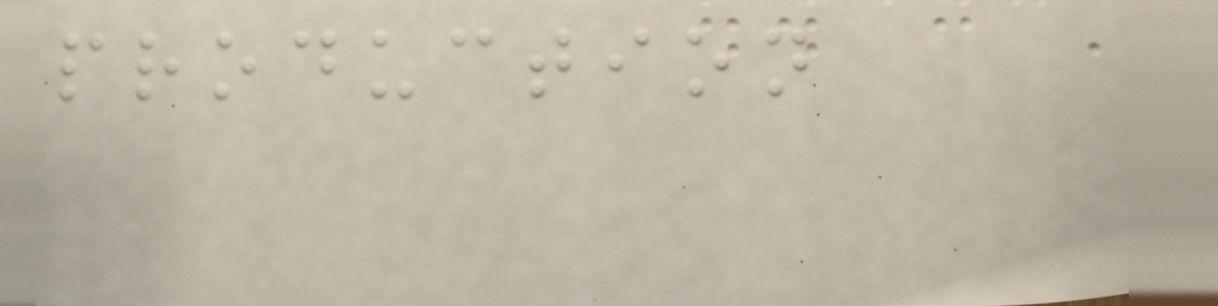production
